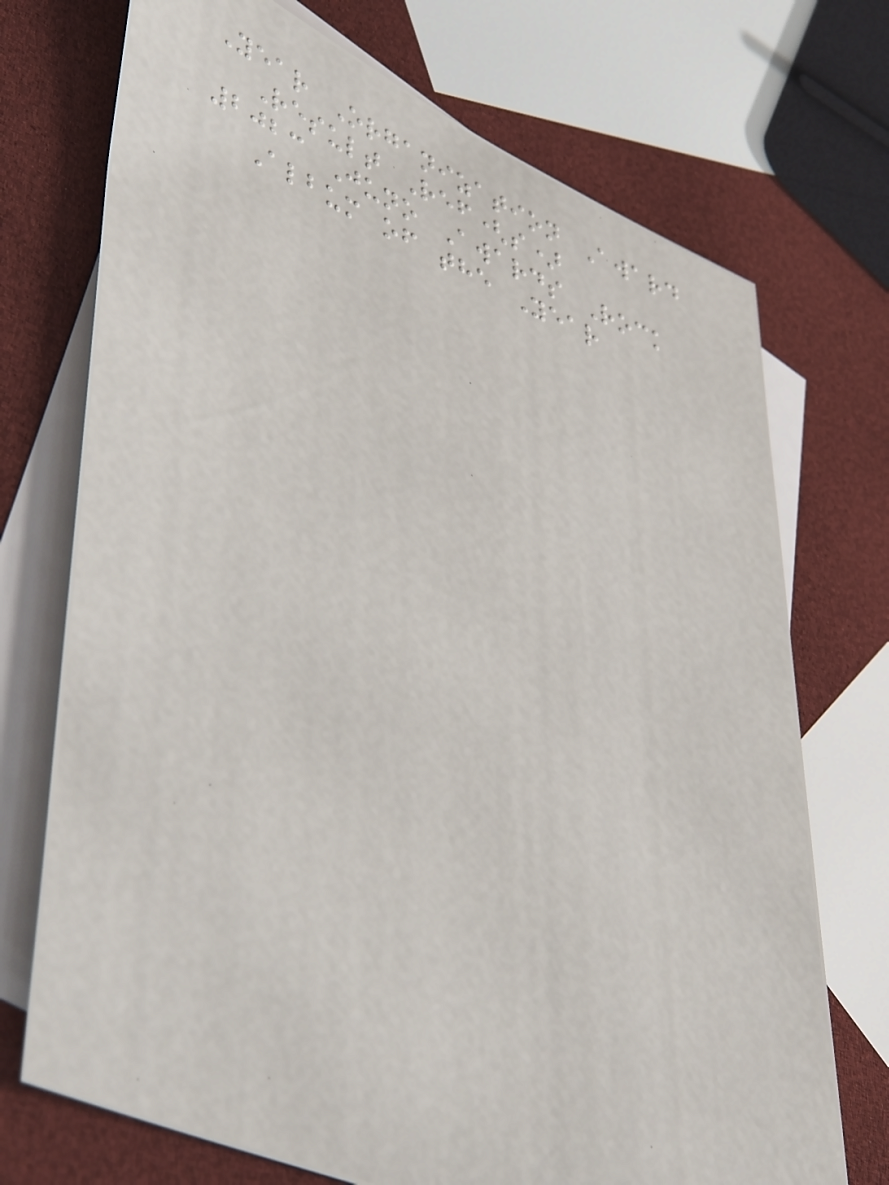Year Organization Award
Result Ref(s)
2023 Juno Awards Rock
Album of the Year
